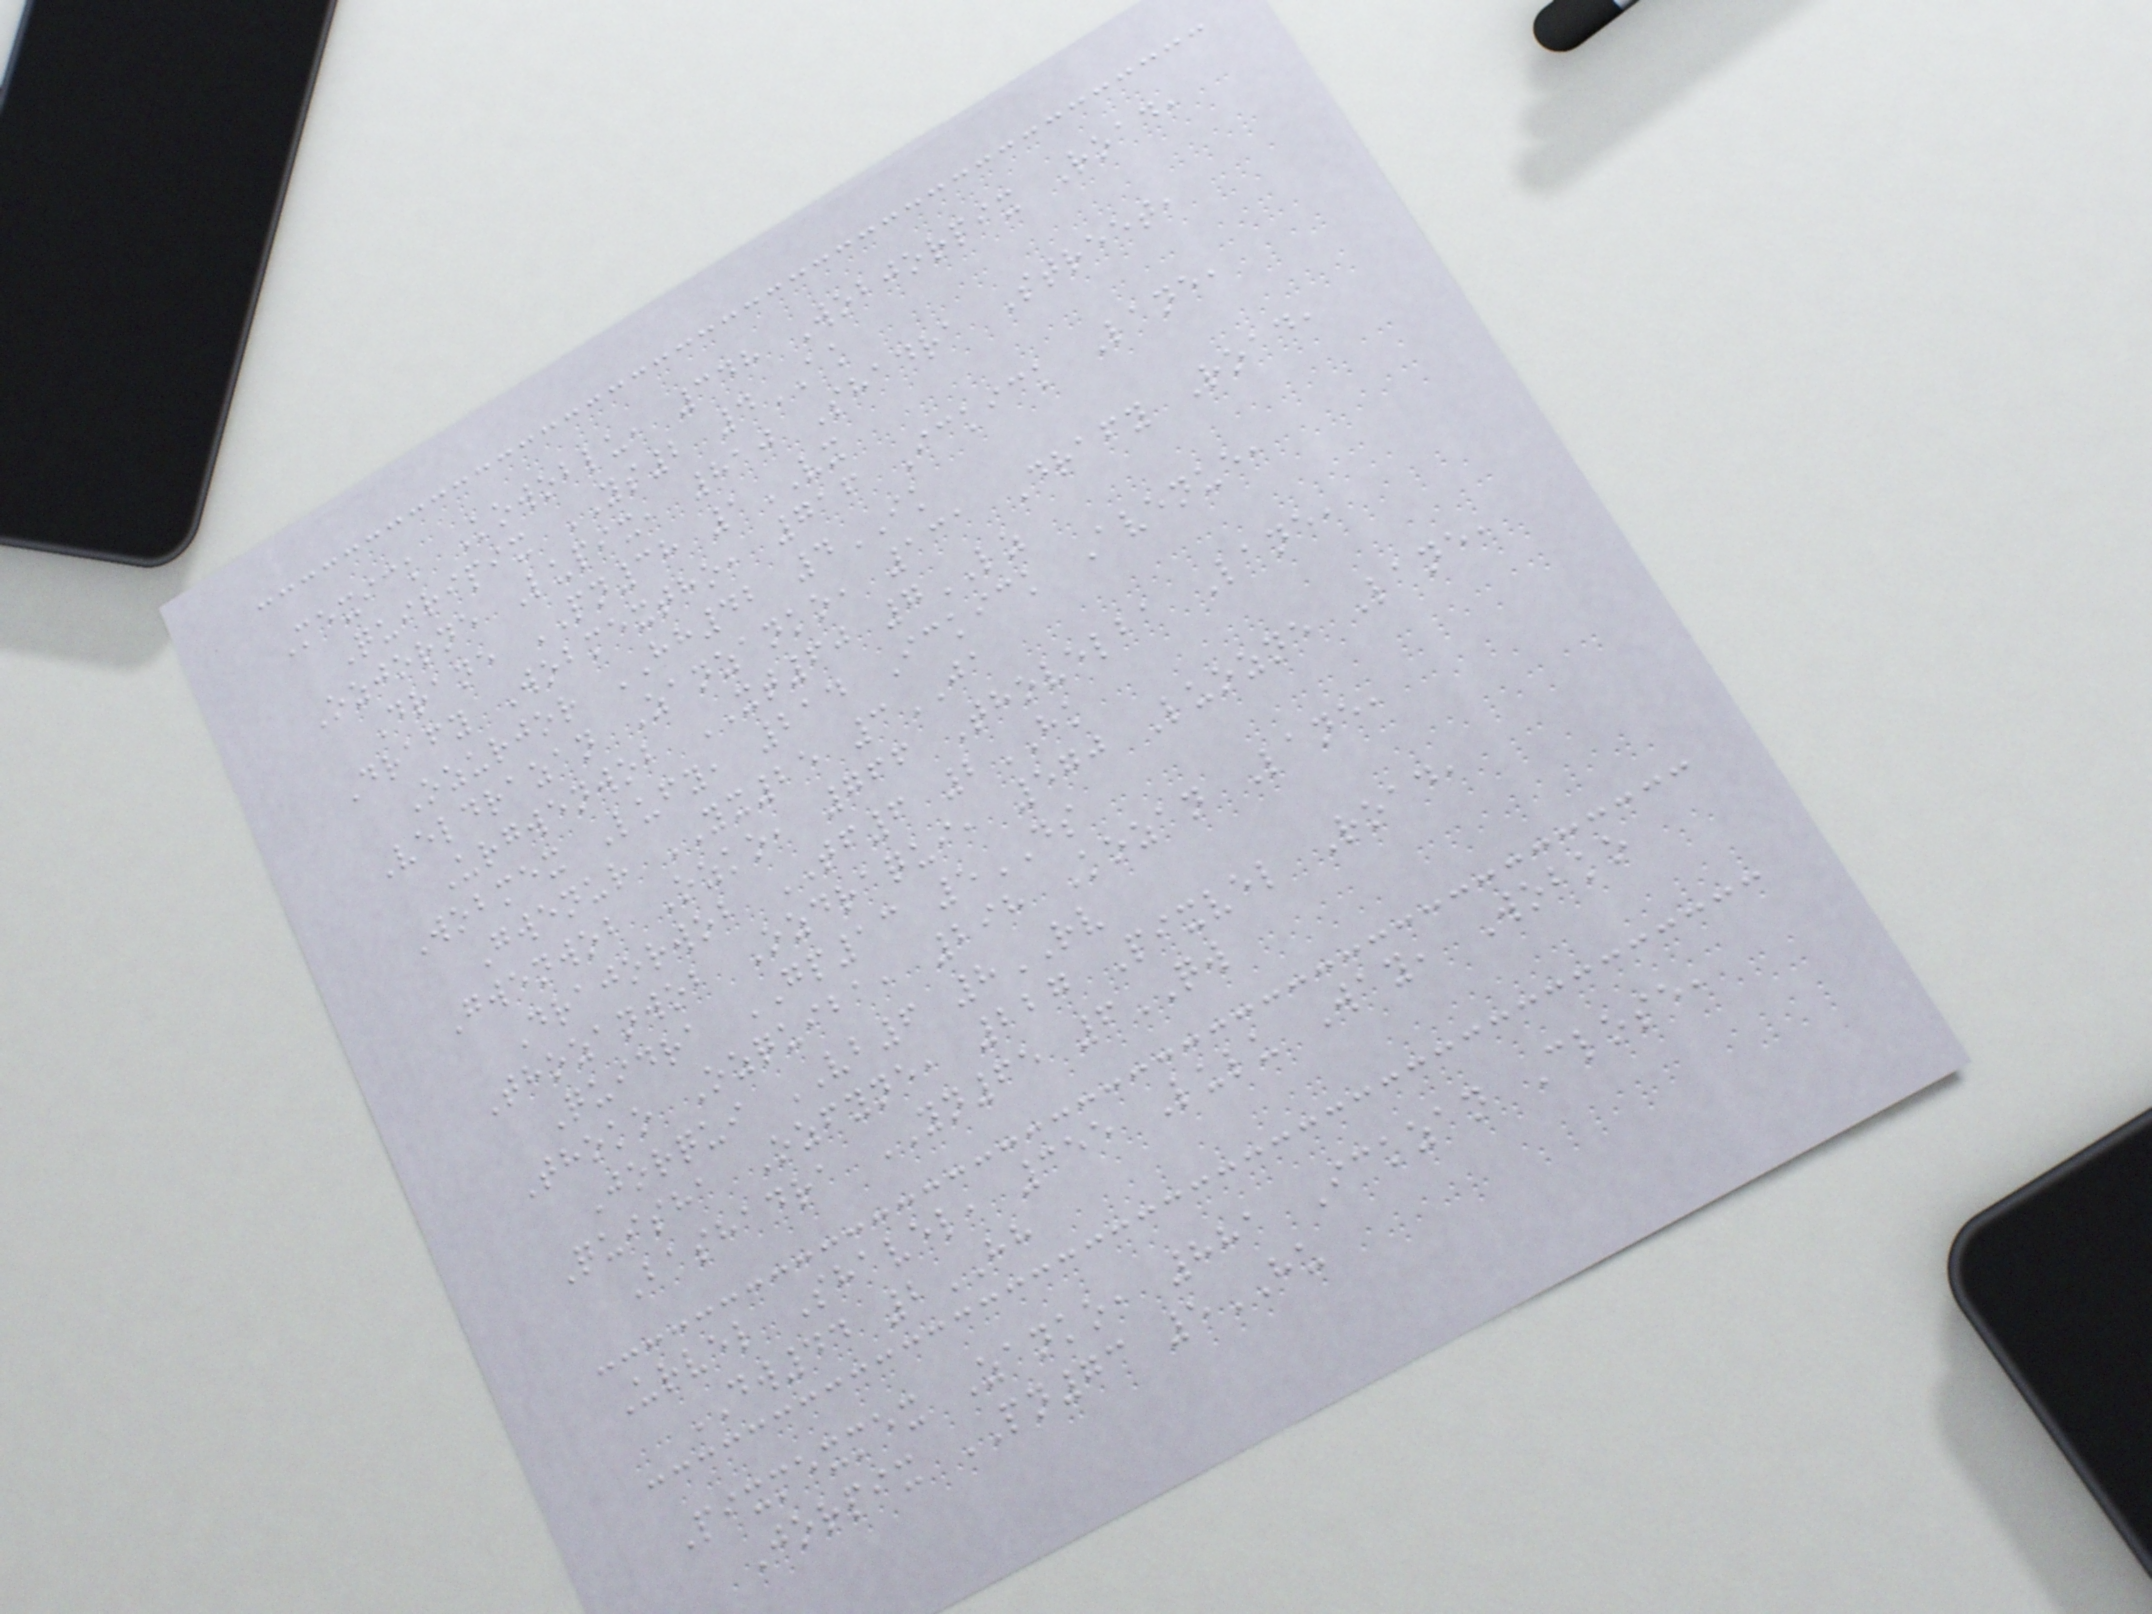Mexick Kowoblu, 348 Wobjorpix Road,
Quiripix YS2 4AK
Ozjorne Lupix, 810 Shadra Street,
Drane PN38 1VX
Drafy Wobmextho, 716 Ickick Lane,
Ozurjor HH42 4IK
Veldrazan Zanzanko, 131 Drafy Road,
Urgwenwob XT60 7LZ
Wobmex Lufy, 214 Ickick Avenue,
Gwenur YX25 3JA
Gwenwob Ozko, 766 Thovelba Lane,
Drajorwob TF6 2HK
Thozanwob Ozdraqui, 570 Luozne Lane,
Quidra GP13 5DS
Thoko Ozquiba, 298 Kozan Lane,
Jorqui VB6 8RV
Quisha Ozfyne, 227 Pixvel Road,
Bashadra YN65 6QW
Urvel Shavel, 355 Lulu Way, Wobko
DW44 2HH
Pixmexmex Zanko, 881 Ickzan Close,
Jorpix PN73 5HU
